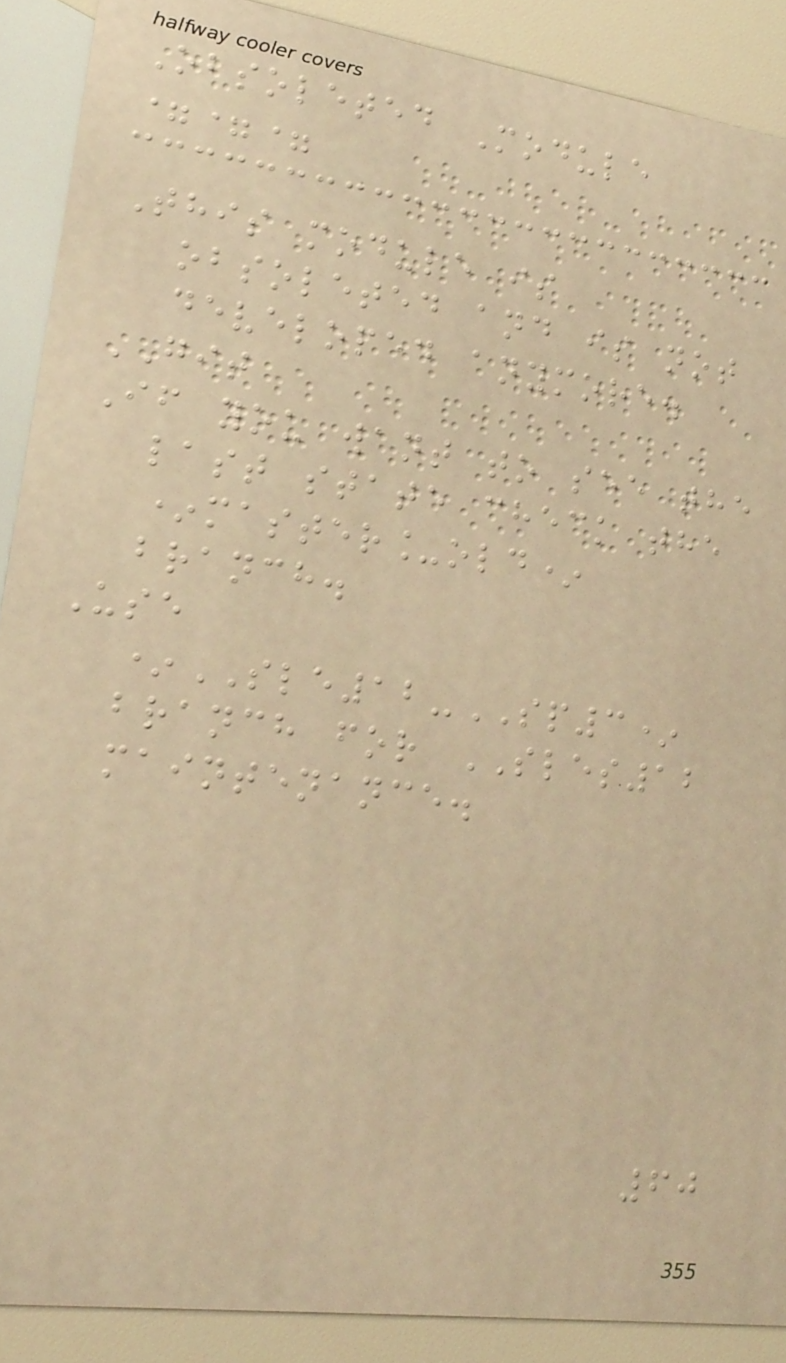Obsoleted Module
===
This module is
obsoleted and is not
developed anymore.
GIT
If you want to see the
last state check the
*master_old*
branch.
Use
*SLE12-SP3*
branch for SLES12
maintenance.
60
